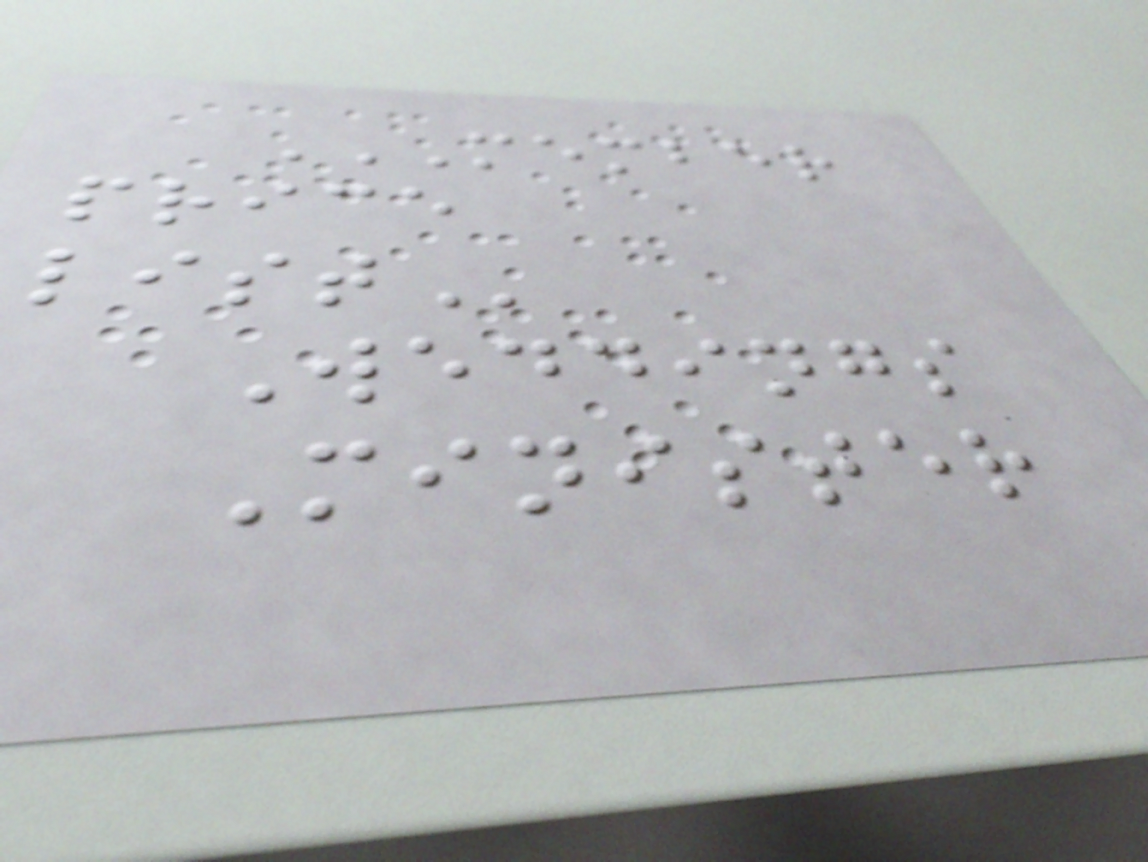MEMBER
PRICE
LIST
Weddings
Minister
